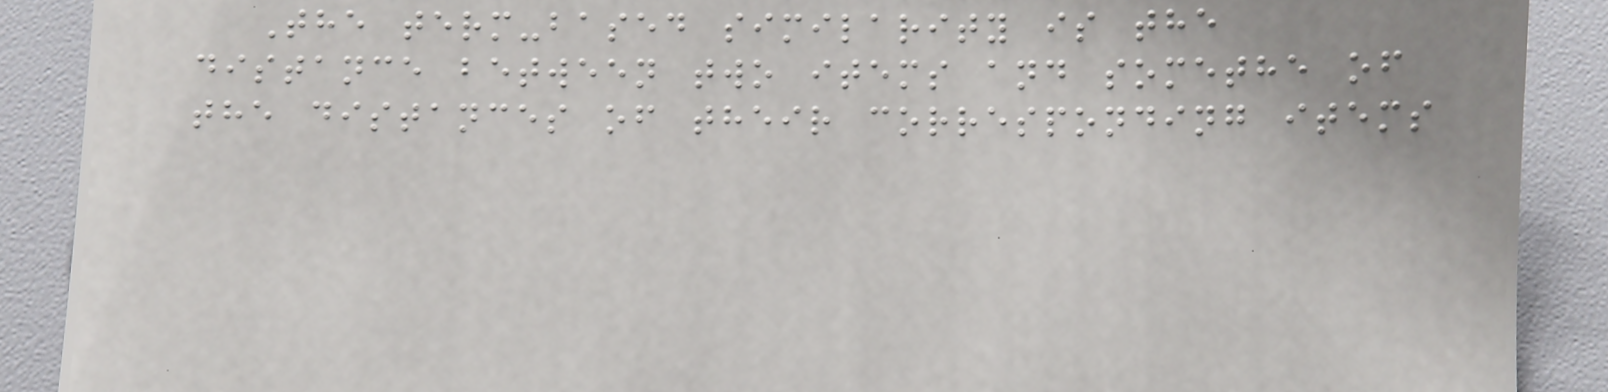The term-based similarity is the
distance between two items and somethe of
the distances of their corresponding items
